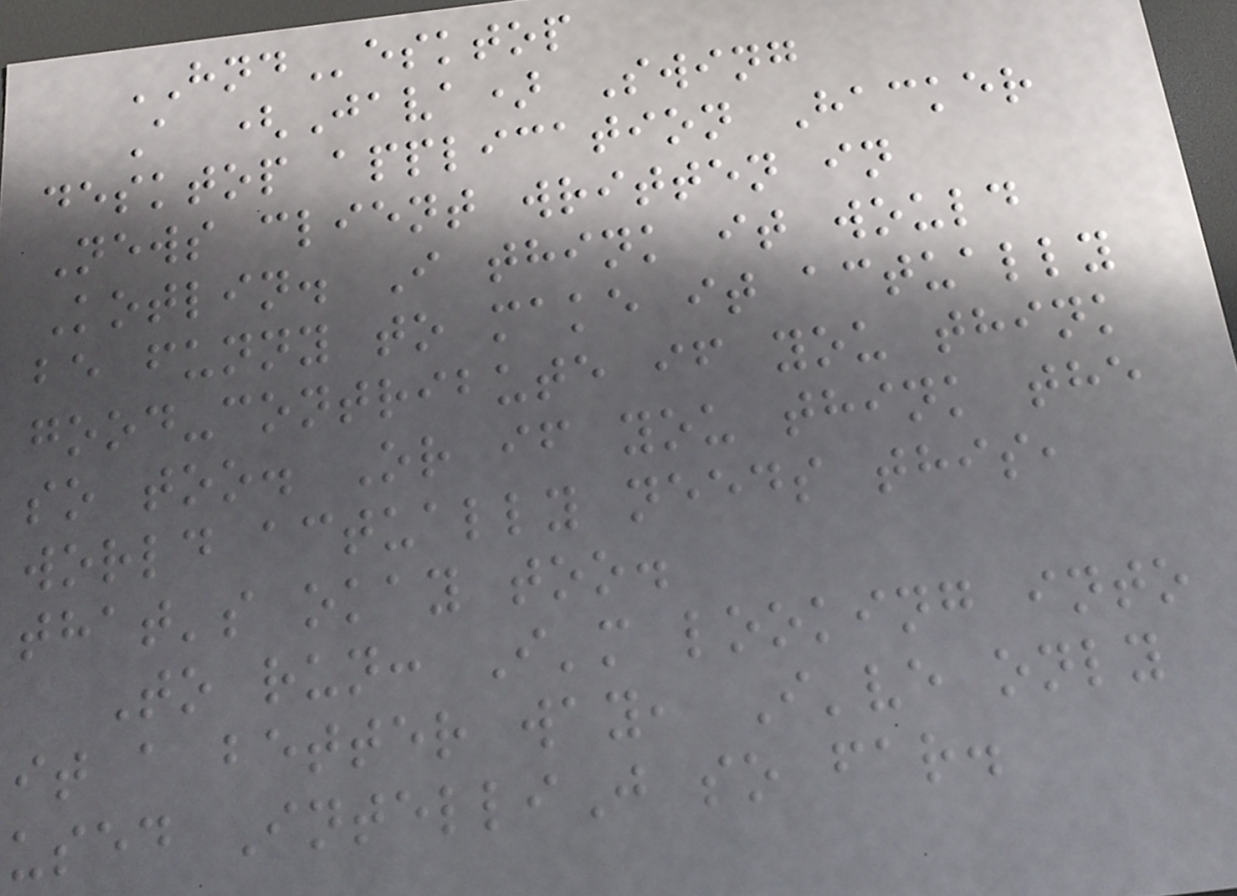HNDesktop
A (Java) Swing
desktop application Hacker
News client written in
Kotlin. I think it would
be funny to make it actually
good-contribute if you think
so too. Or if you think the
world actually needs this,
that's okay too.
To run: I'm looking into
it a better way, I've only
used IntelliJ so far.
